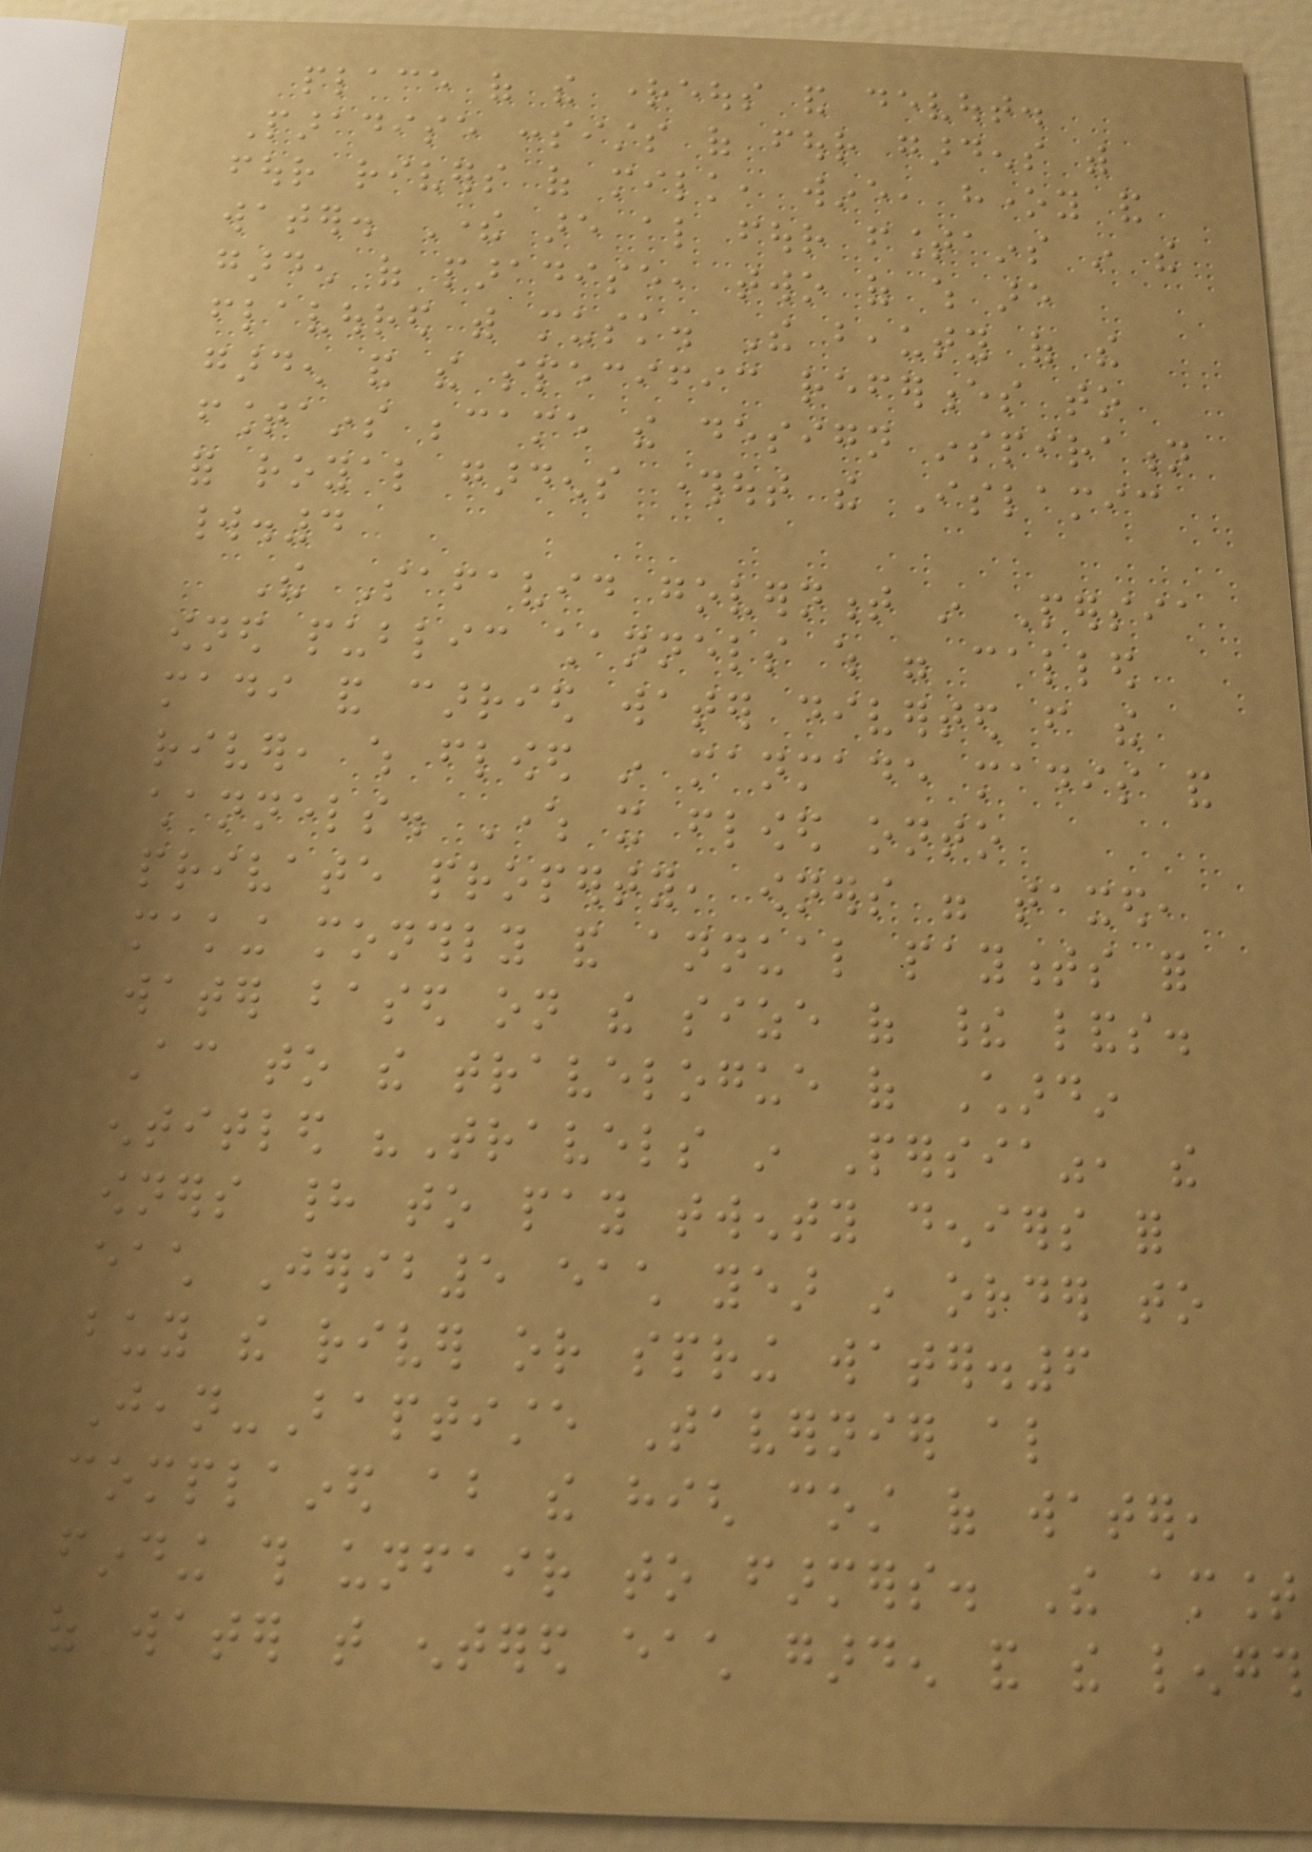place of the righteous and devout.
Paradise consists of four gardens with
four rivers of milk, wine, honey and
water. There are also four fountains in the
garden of paradise, two of which are
flavoured with musk. The beauty of the
garden and the specific references to
fountains became the design inspiration
for royal gardens throughout the Islamic
world.4
The Safavid government in Persia
owned public channels which were called
madi and carried water diverted from the
river, which flowed in manmade madis and
channels. Where it flowed onto
private property, owners were taxed,
making monthly and annual payments for
water based on the size of their lands.
According to the travelogue of Chardin
entitled "Travels in Persia", the
owners had to pay twenty deniers for
each Jerib5 each year in order to
buy the river or spring water.6
Jean-Baptiste Tavernier also
complained about the high cost of water,
finding this unfair to farmers. The amount
of water that entered each garden and the length
